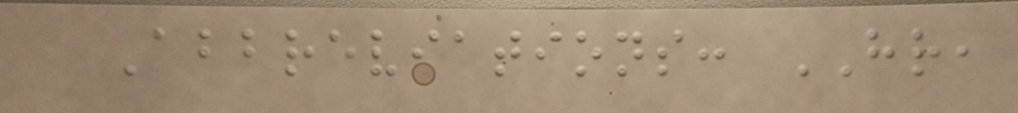Abbreviations: HR,
